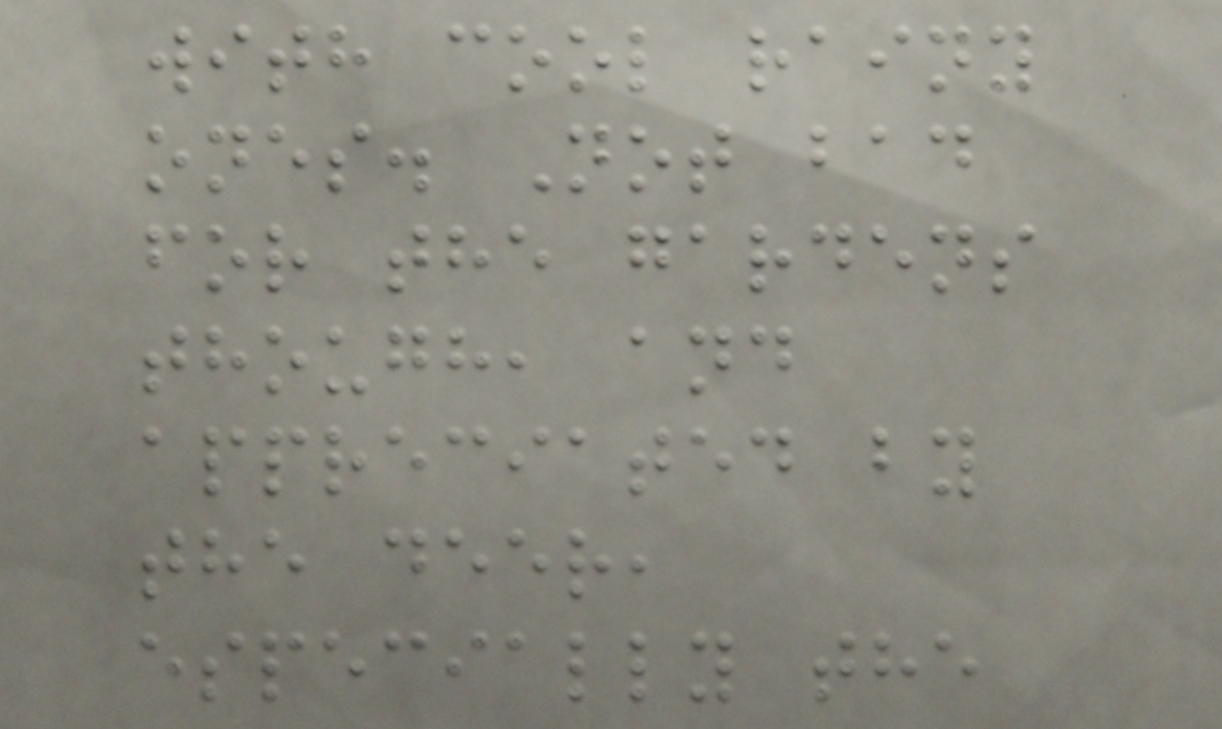with cool rainy
ones. Not bad
for the gardens
though, and
appreciated by
the deer,
especially the
